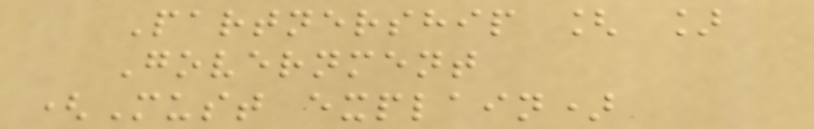Partnership [ ]
Government
(Must explain)
